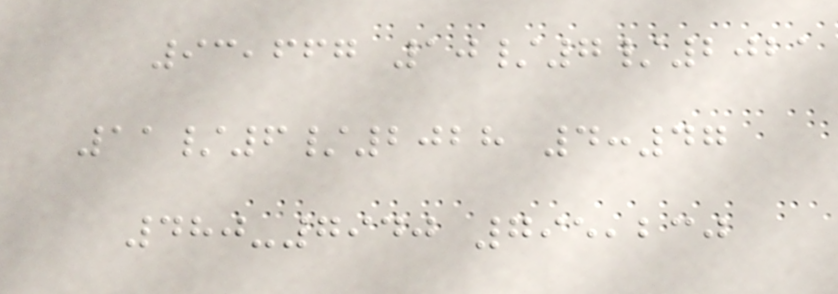93,667 10/7/2021
11/6/2028 4:47
480-7940 795,230
